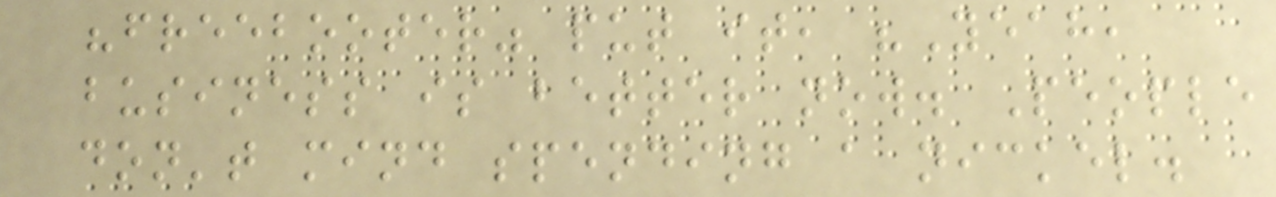"freebooter" put it, "Yeah,
business is better now. People
don't mind spending a nickel.
